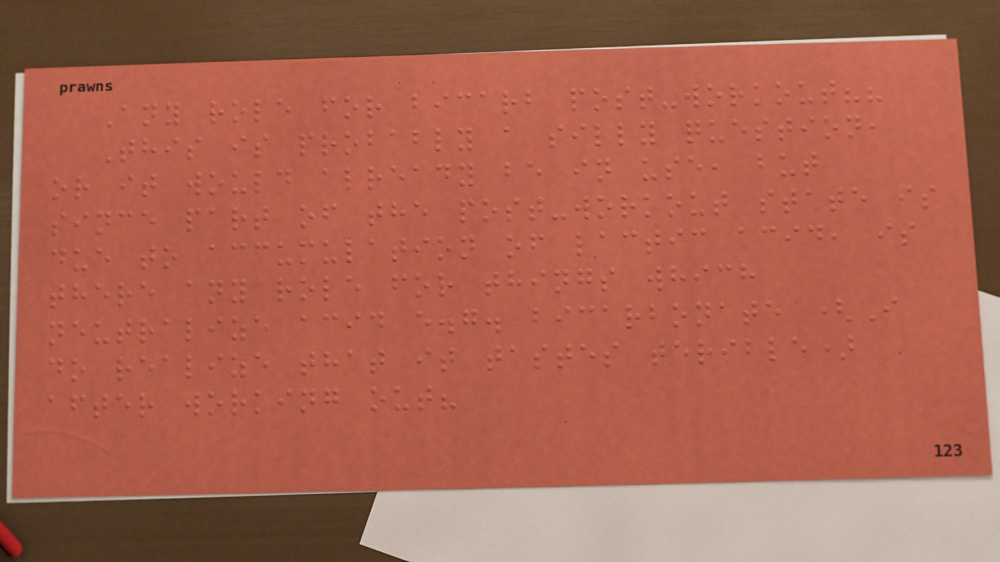Any role for bicarb post-workout??
This is probably a silly question,
or it would already be in use, but
since part of the post-workout state is
due to accumulation of lactic acid, is
there any role for things which
neutralize acid e.g. bicarbonate (I
do realize that it tastes terible)
after working out?
